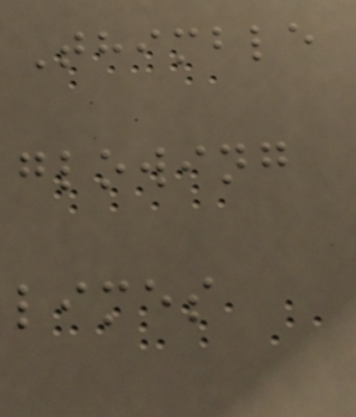Thimble
glowing
limes
